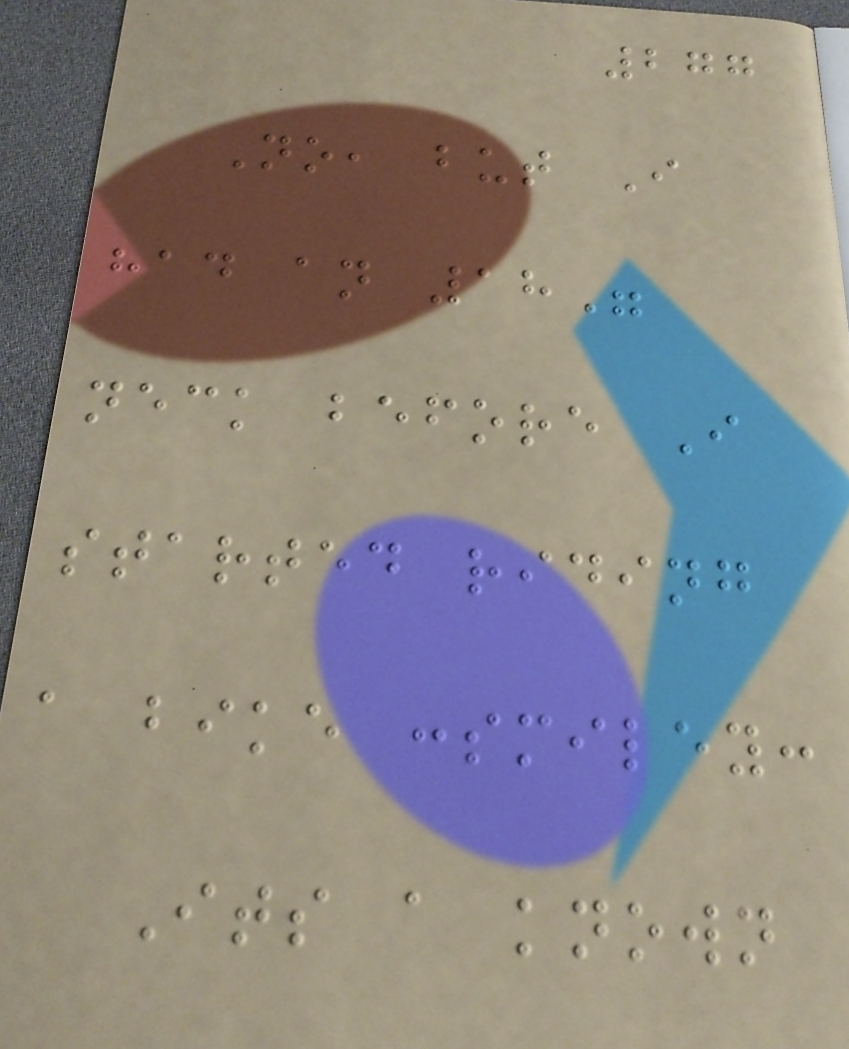277
No, but I
had an 18"
neck before I
started riding
a bike :smiley:
Its a known
